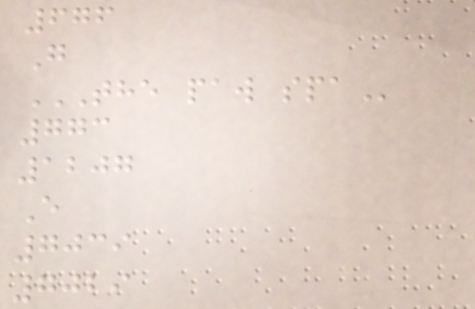676
G
THE PAW SPA
773
1207
E
7039
7029
